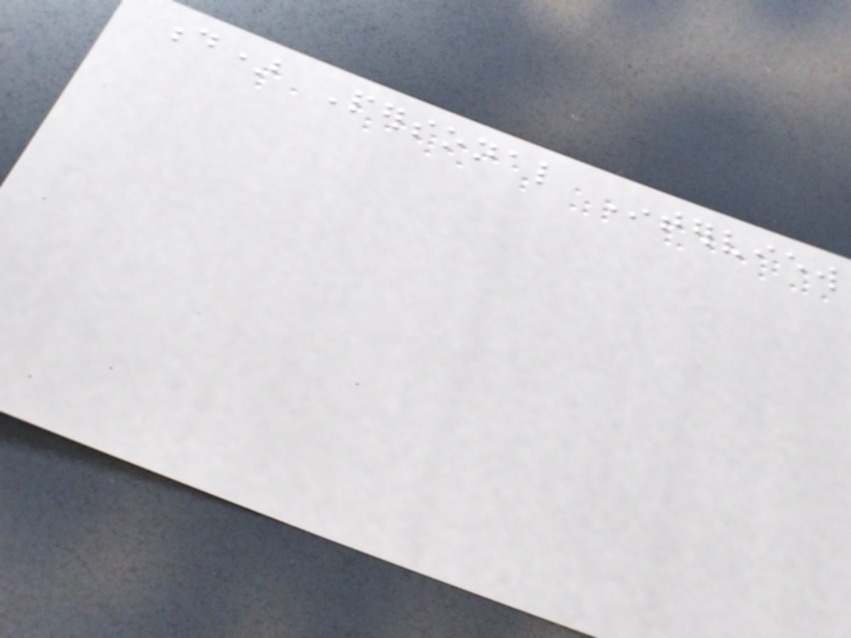d) Personal Interview
